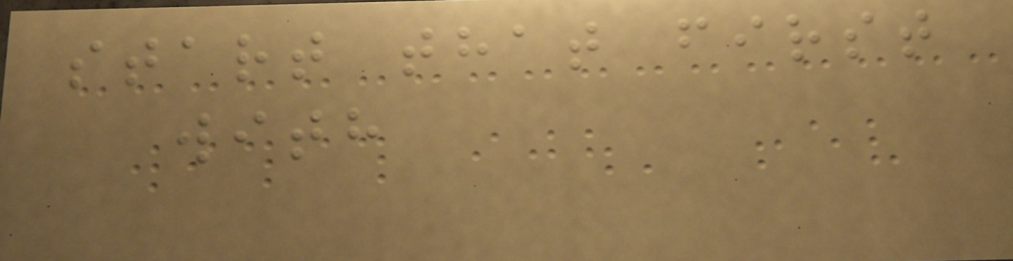start that first
with
